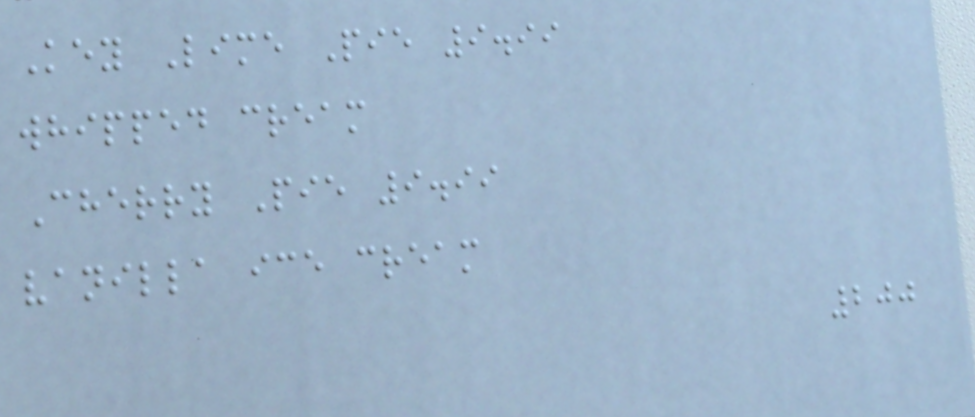Key Lime Pie 9.99
whipped cream
Cherry Pie 9.99
vanilla ice cream
200
